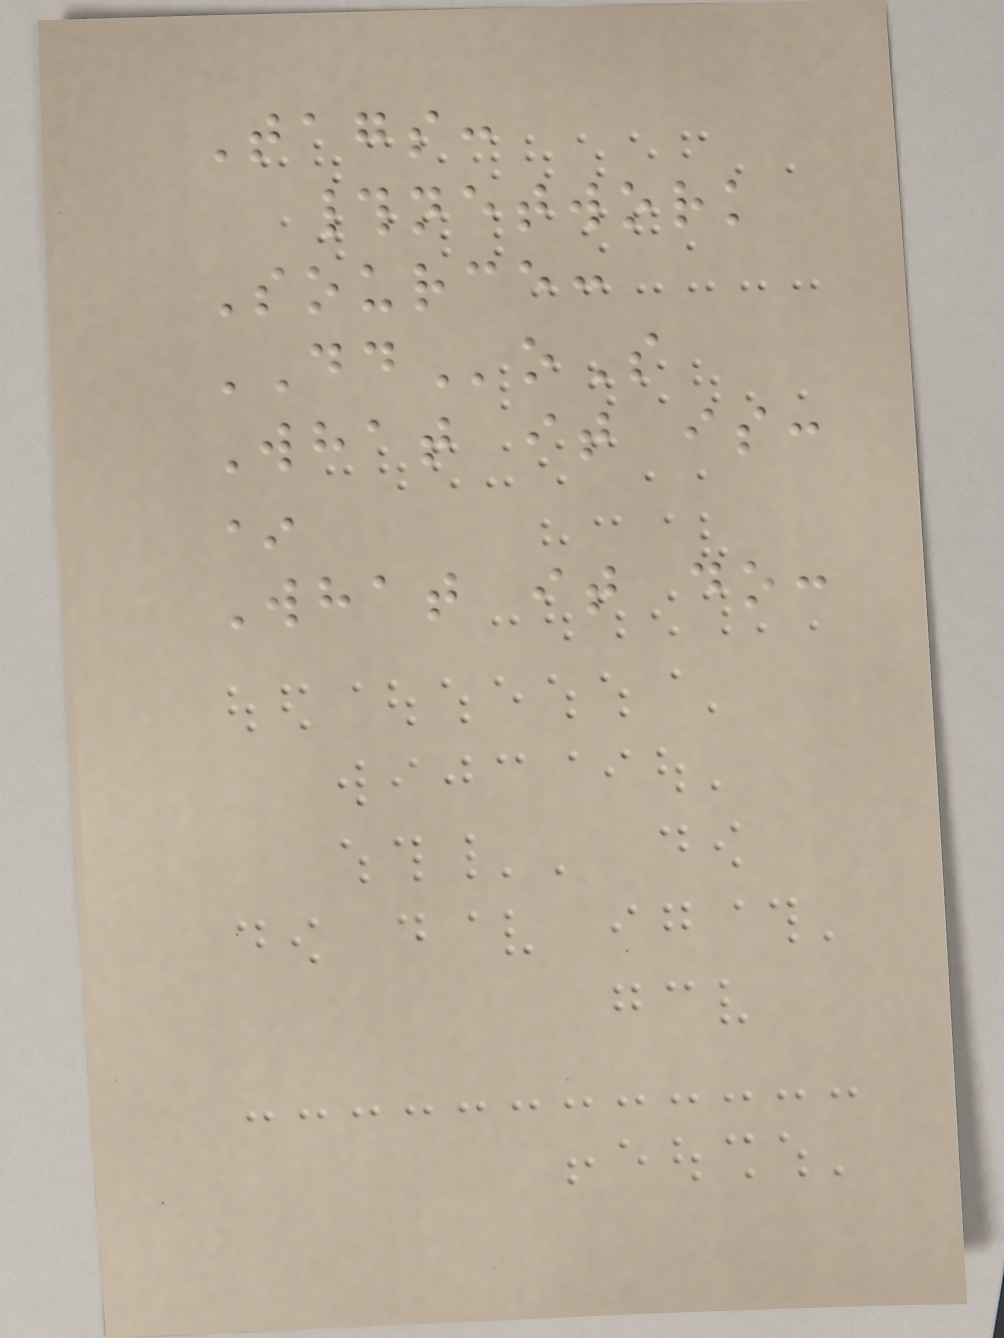Tags:
#network
Source:
DDoS
What it is:
*
What it do:
